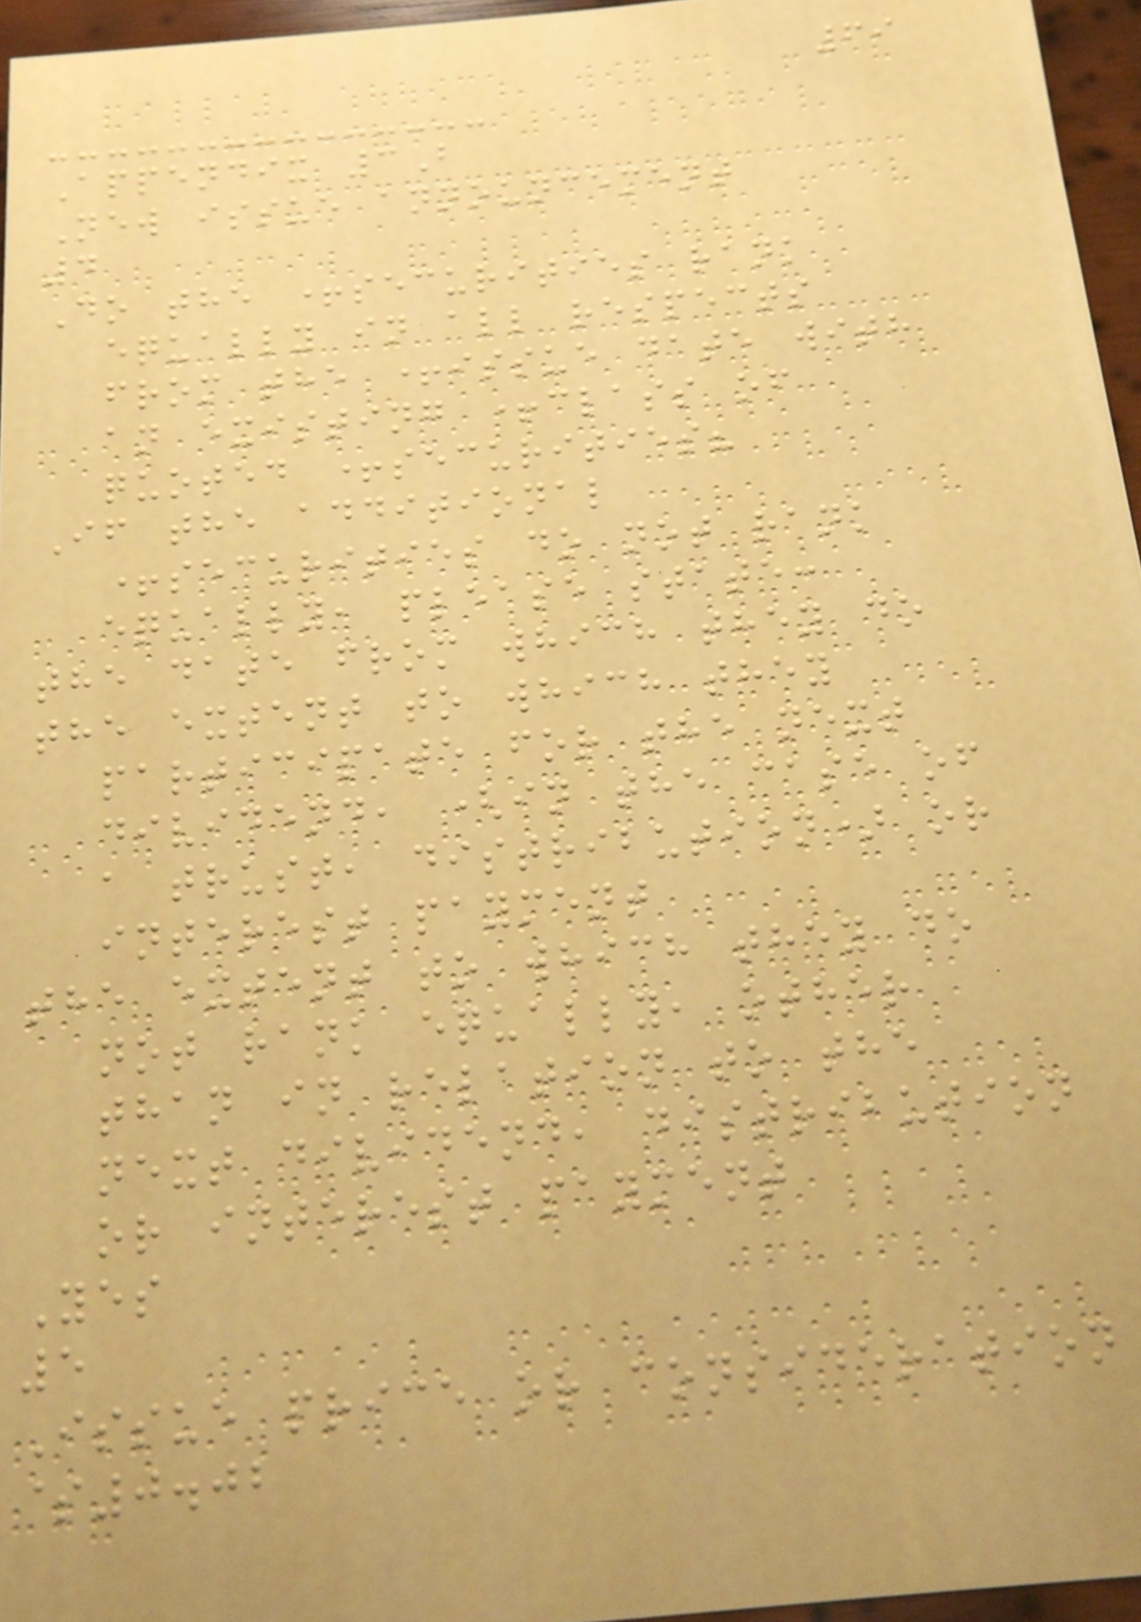69
Appendix 3B
New issue announcement
4
Do the +securities rank
equally in all respects
from the +issue date with
an existing +class of
quoted +securities?
If the additional
+securities do not rank
equally, please state:
the date from which they do
the extent to which they
participate for the next
dividend, (in the case of
a trust, distribution) or
interest payment
the extent to which they do
not rank equally, other
than in relation to the
next dividend, distribution
or interest payment
Yes
5
Issue price or consideration
$0.02
